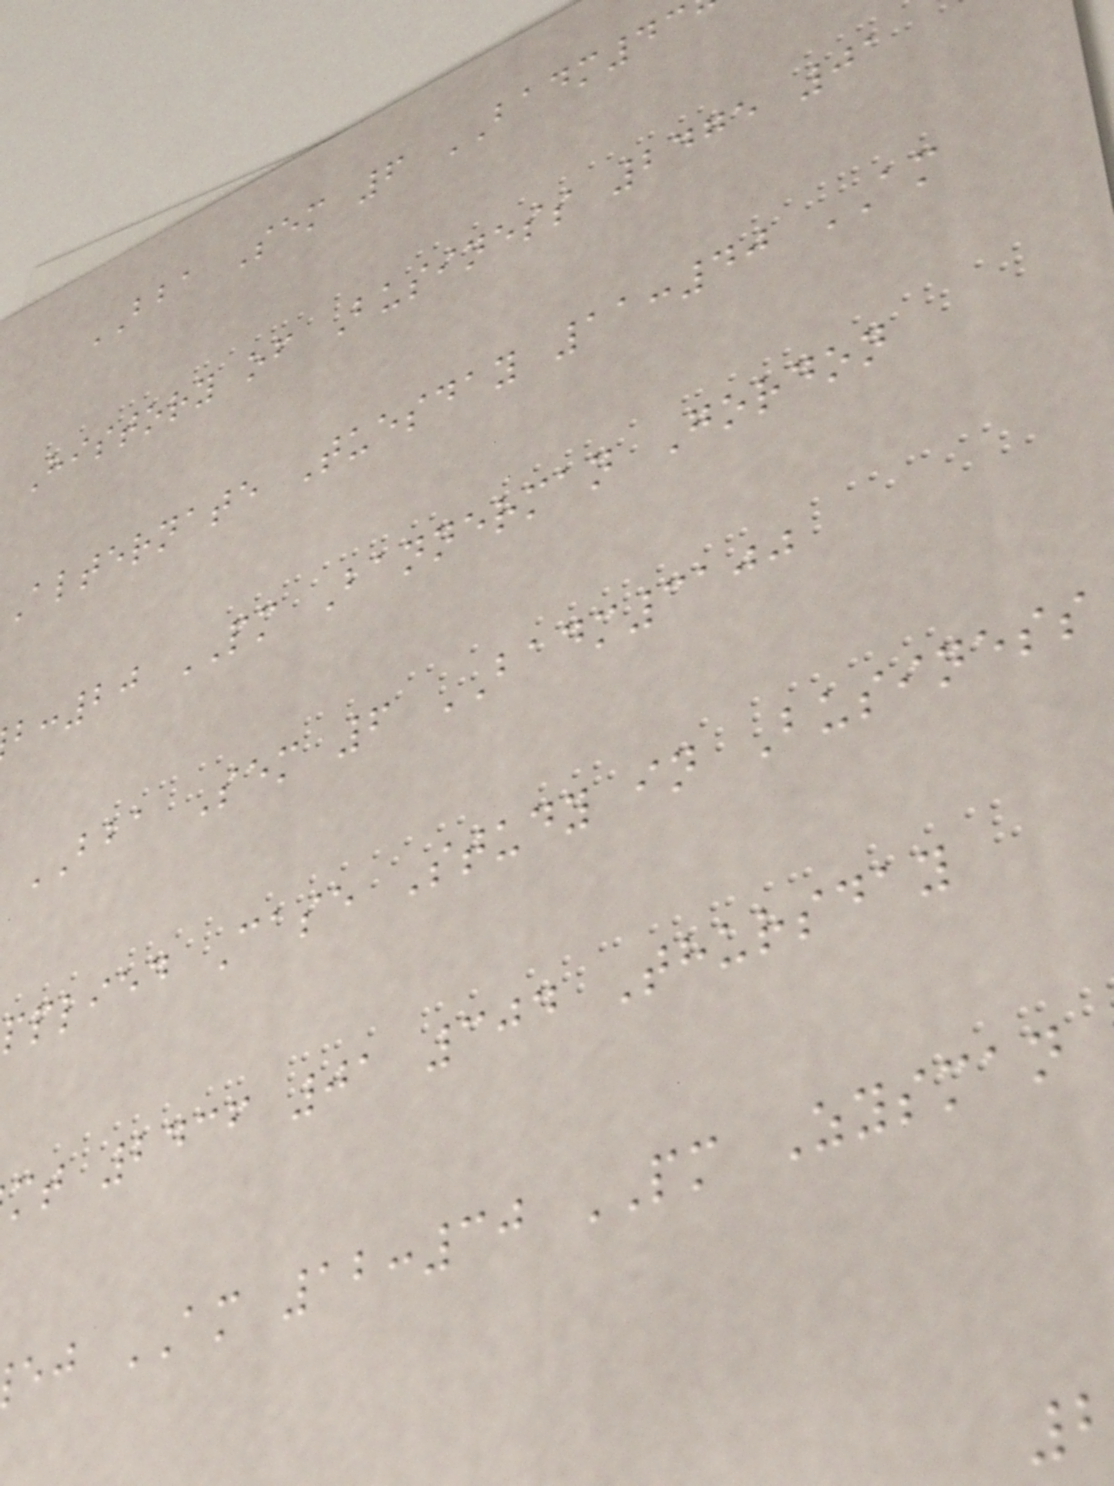BBA Sem 6 BADM43
History of Business 2475 01
Alternate Tuesday 11:40 AM
:20 PM Bannerman Gordon
BBA Sem 6 BADM3100
pplied Case Study in Business
mt 2436 01 304 Thursday
ej AM 12:30 PM Zysman
